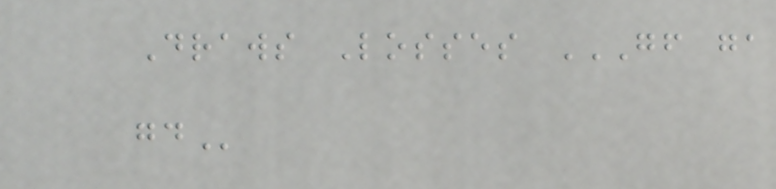Draws Losses GF GA
GD
